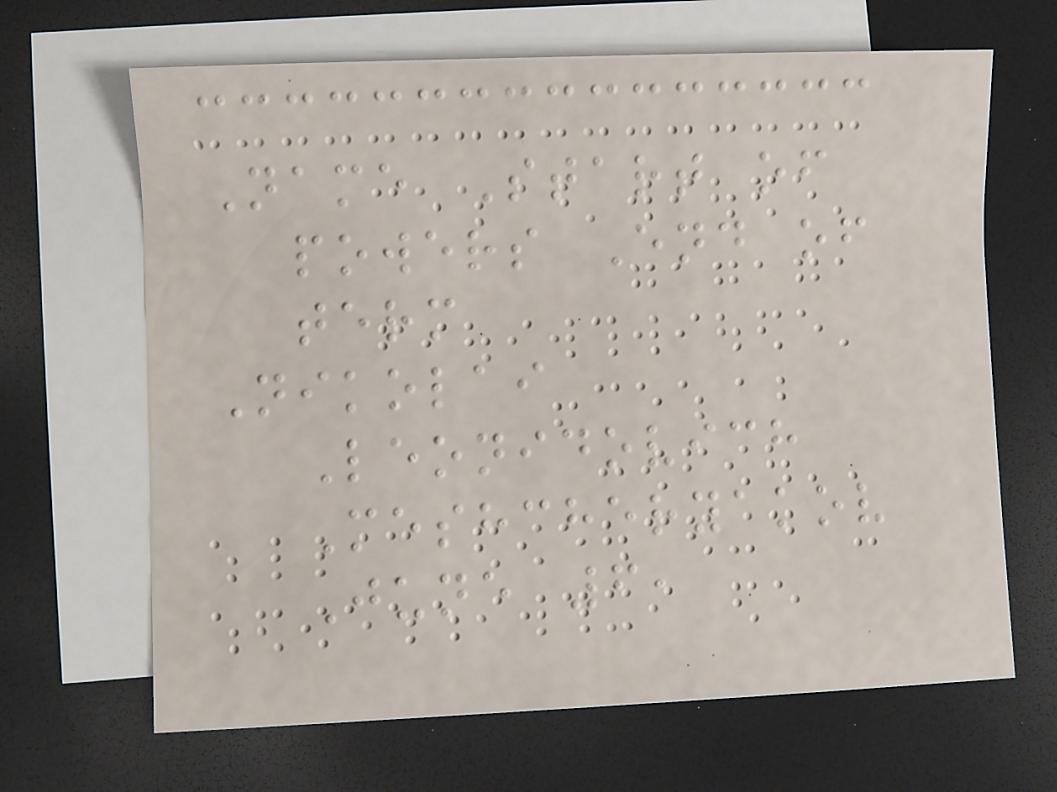Name Start of
powers End of
term
Nikolai
Leonidovich
Meshcheryakov
June 6,
